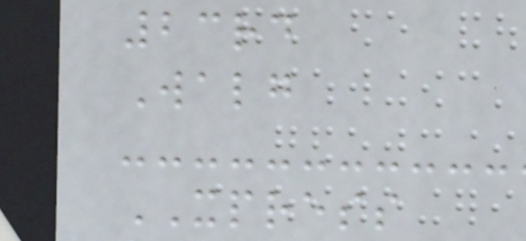23rd
Walg
XPRESS
